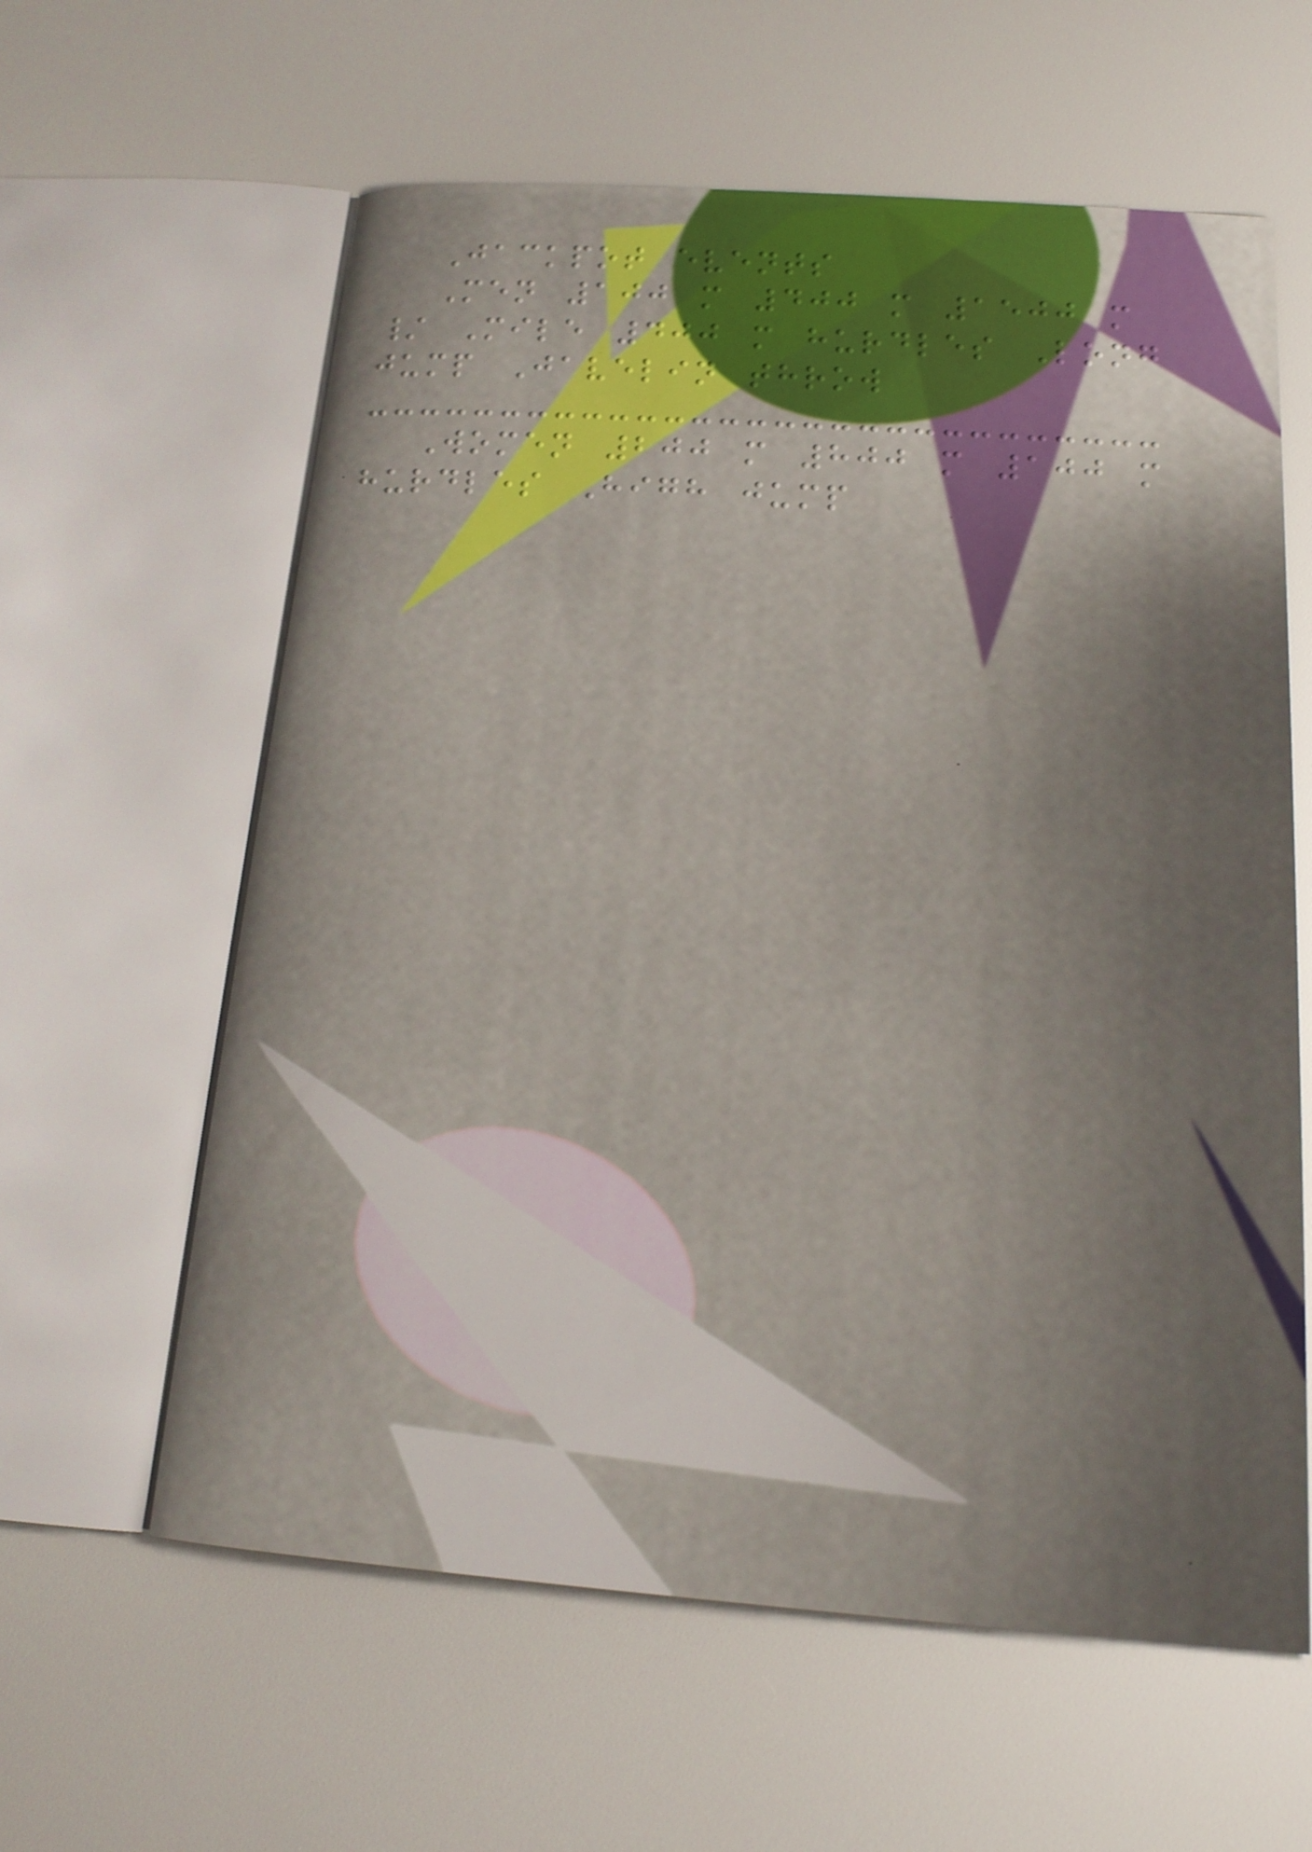Jackpot events
Men 100 m 400 m 1500 m
/ Mile 400 m hurdles Long
jump Javelin throw
Women 200 m 800 m 100 m
hurdles High jump
